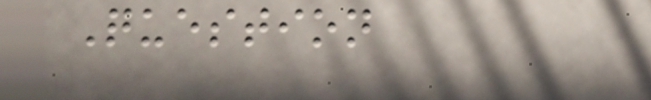Question
